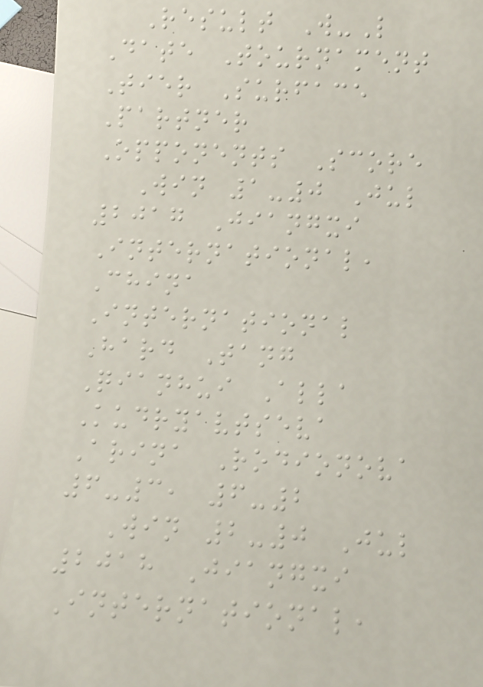Result W-L
Date Tournament
Tier Surface
Partner
Opponents Score
Win 1-0 Jul
2017 Jiangxi
International,
China
International
Hard Tang
Qianhui Alla
Kudryavtseva
Arina Rodionova
6-3, 6-2
Win 2-0 Jul
2018 Jiangxi
International,
